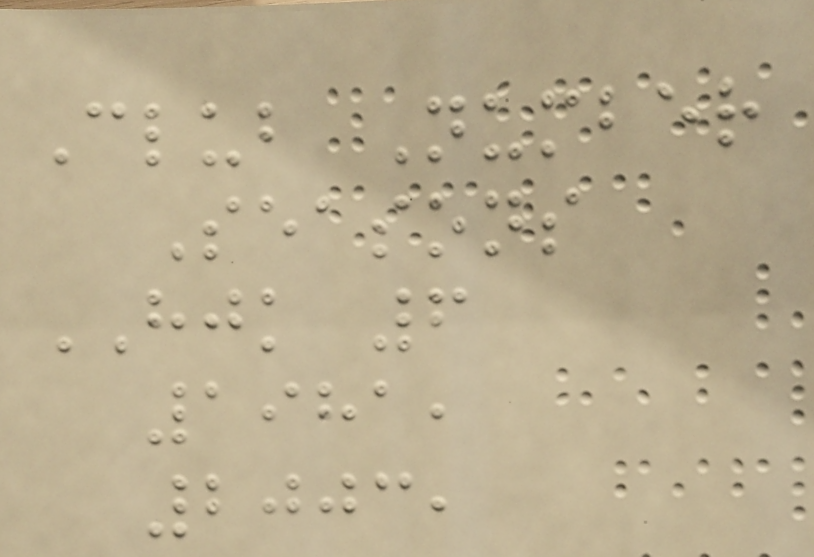Club Number
Seasons
HJK 6
1981,
2003,
